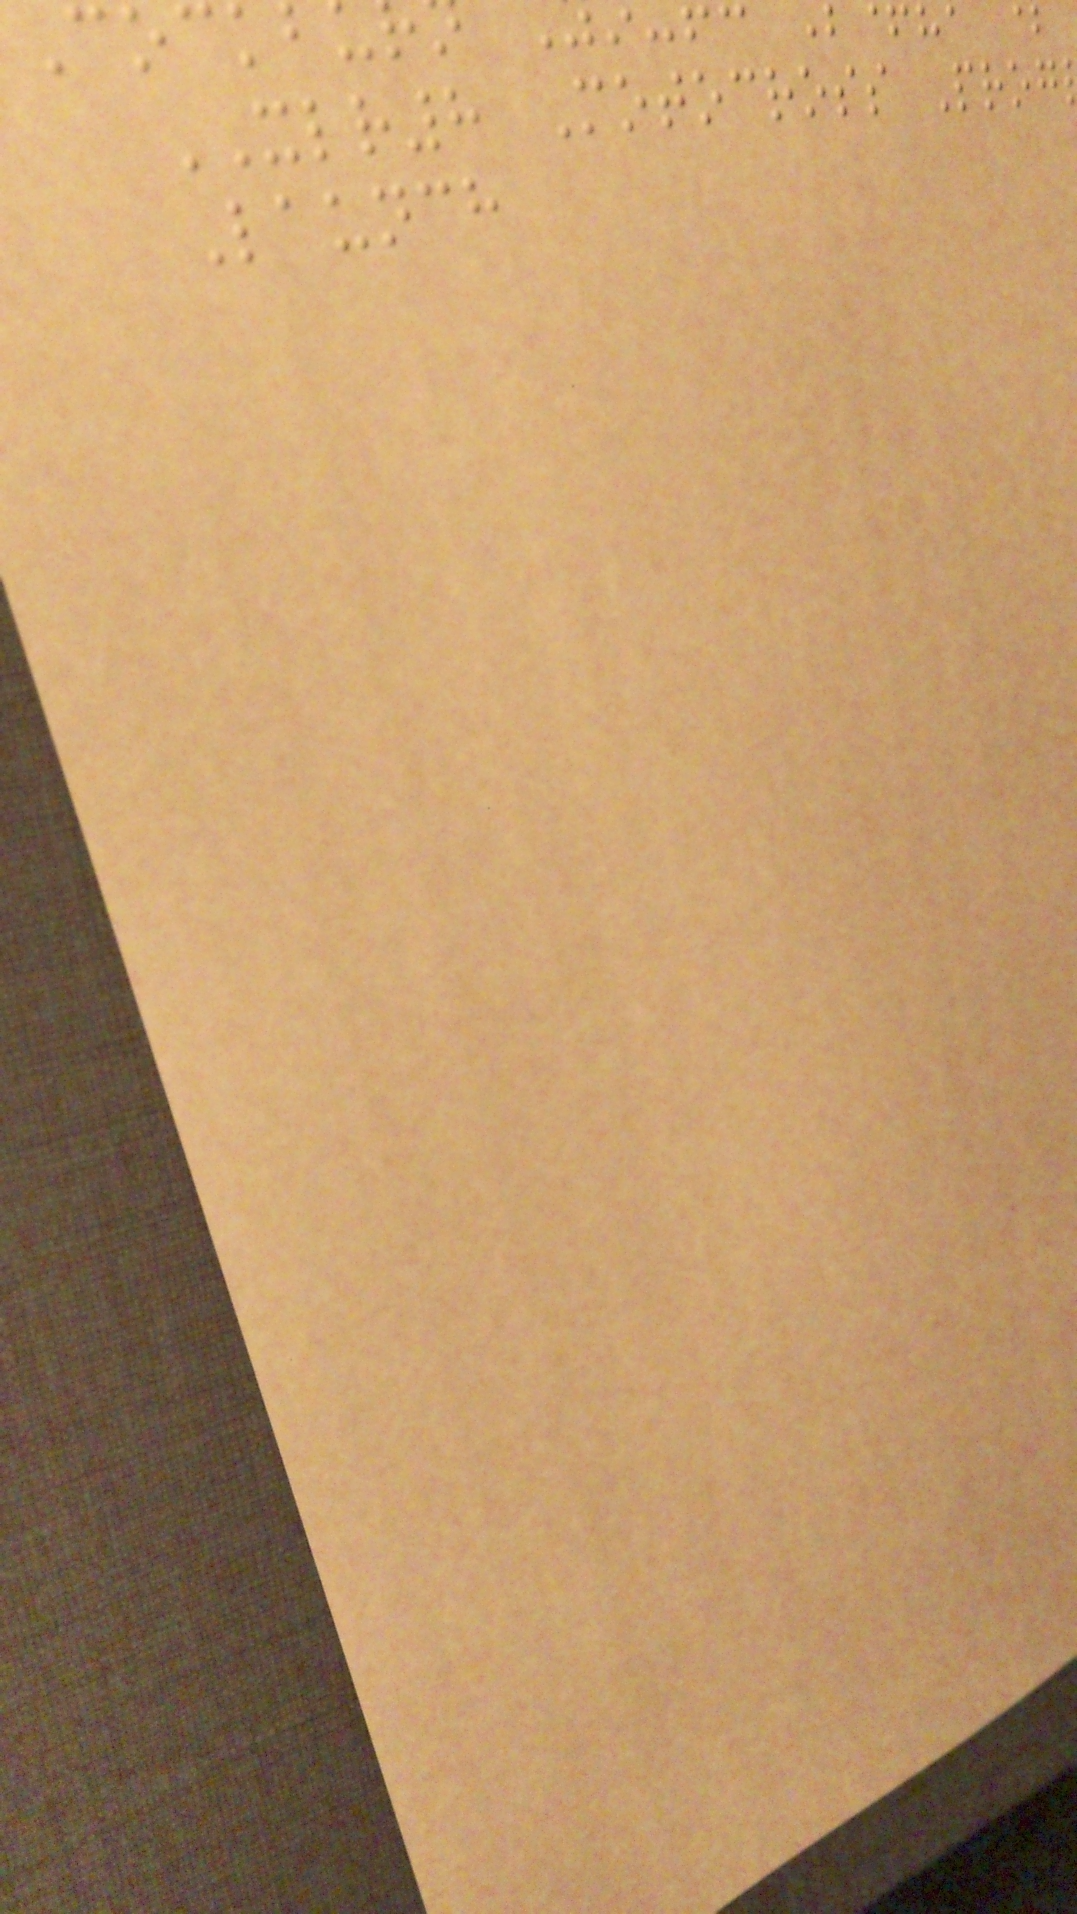XLR8 Motocross Prog
Launch
